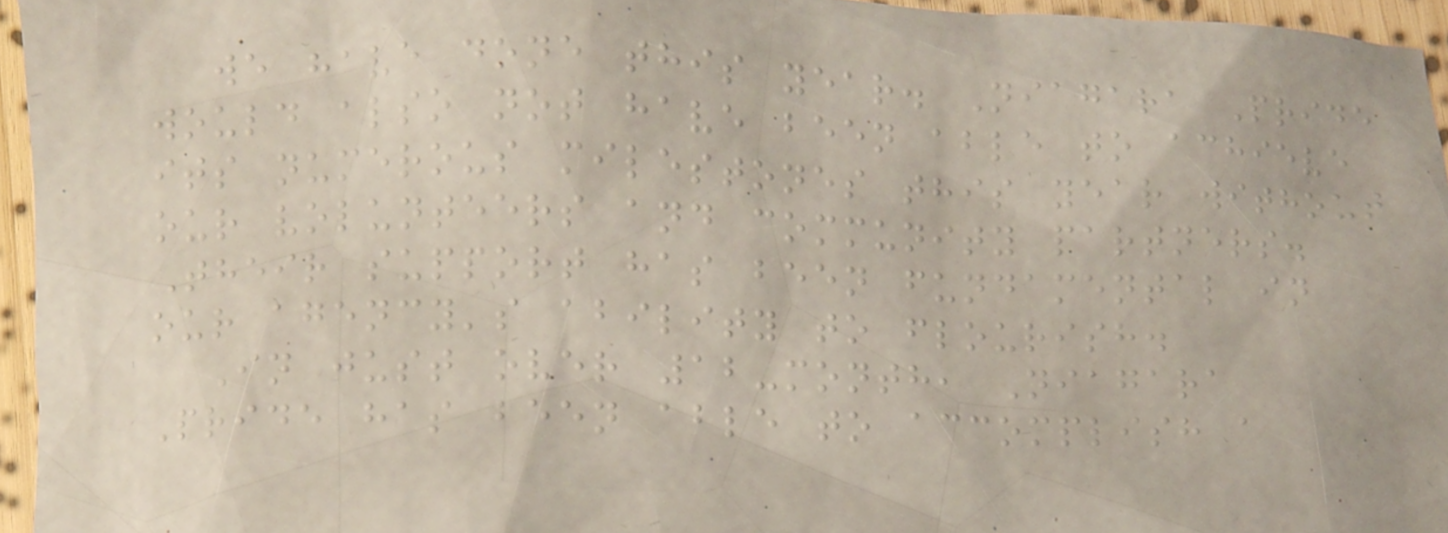we have done this year. Niagara Pride
would also not have been able to achieve
its numerous milestones this year without
our volunteers and community partners.
Their support has been fundamental in
our agency's ability to flourish.
In just over 12-month, Niagara
Pride has been able to accomplish a
